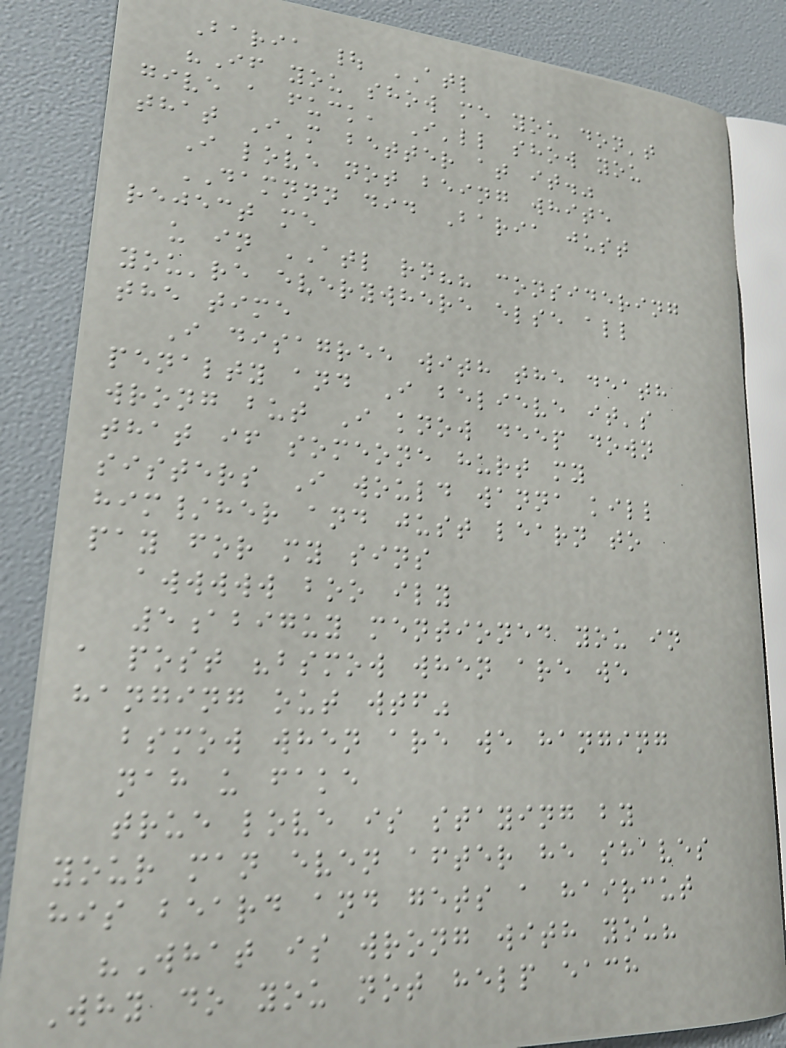Baria | ATL
"If you show me you don't
give a fuck, I'll show you
that I'm better at it."
I love not being white
DAMNNN did Baria just
reject me
u in ATL rn?? considering
you're everywhere else all
the time
I disagree with the death
penalty and I believe it's
wrong but I know deep down
that if someone hurt my
sisters I would wanna kill
him/her and just learn to
pay for my sins
awwwww boo ily
5abiguy mentioned you in
a post "bsmow when are we
hanging out wtf"
bsmow when are we hanging
nah u fake
true love is staying by
your man even after he shaves
his beard and gets a haircut
"What is wrong with you?
Why do you not help each
